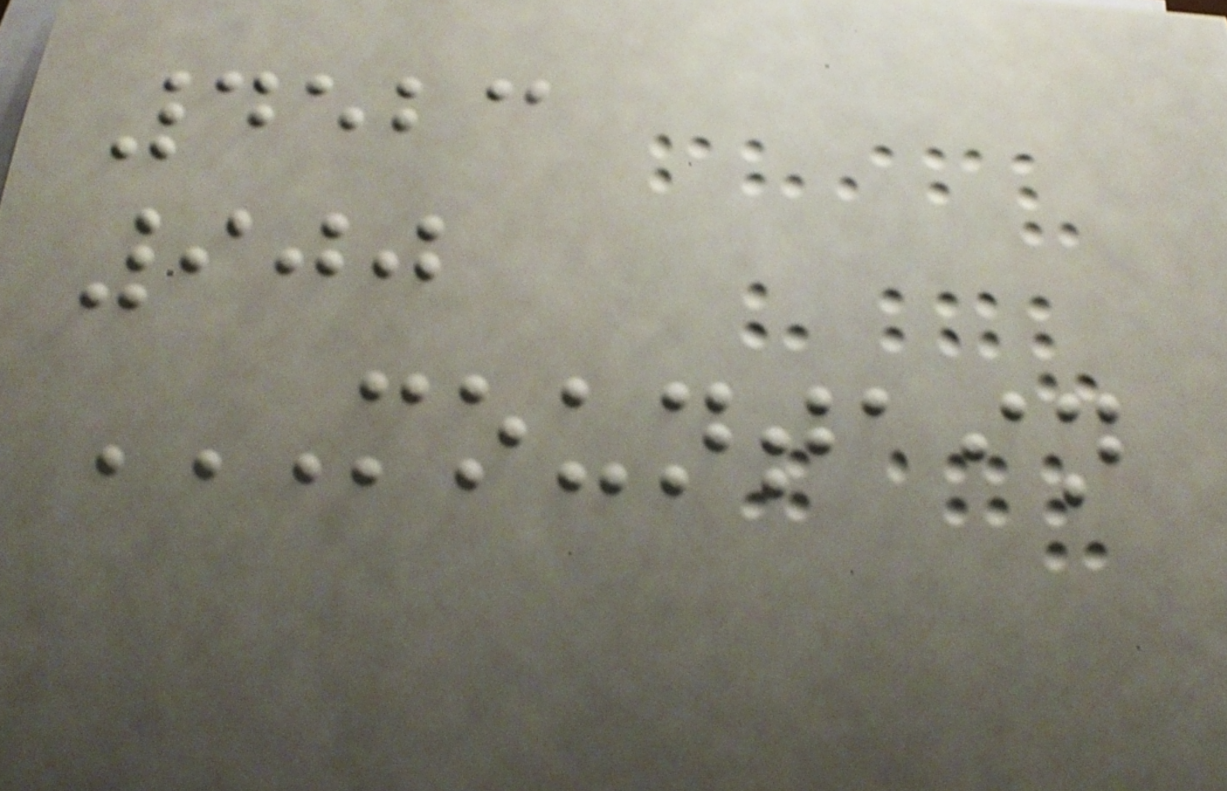4523
900
MOUNTAIN
